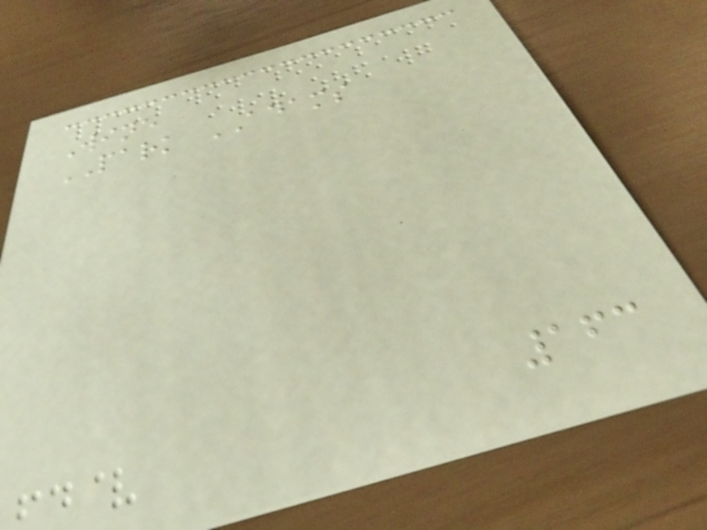Wine
PARK ADAMS
163
